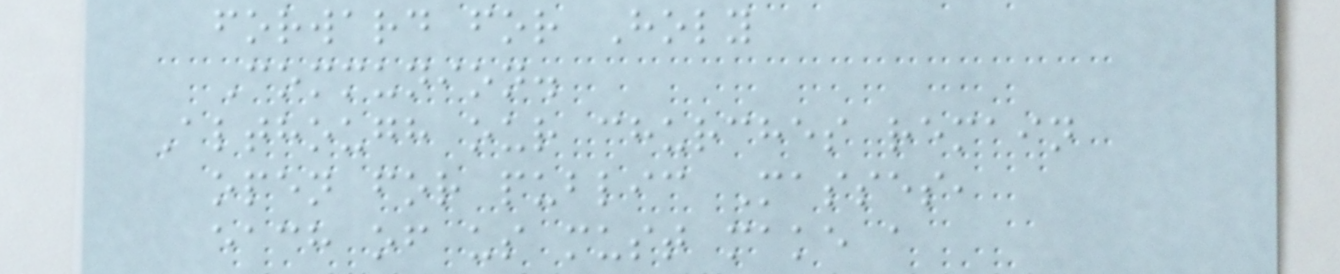forward for Holy
Communion.
Although our churches remain
open for public Masses,
each of us must make a
